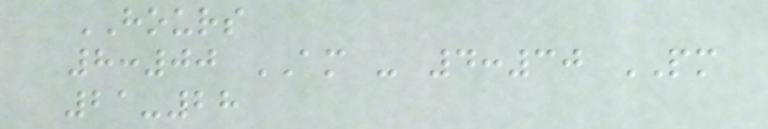HOURS
8:00 AM - 4:30 PM
21-28
